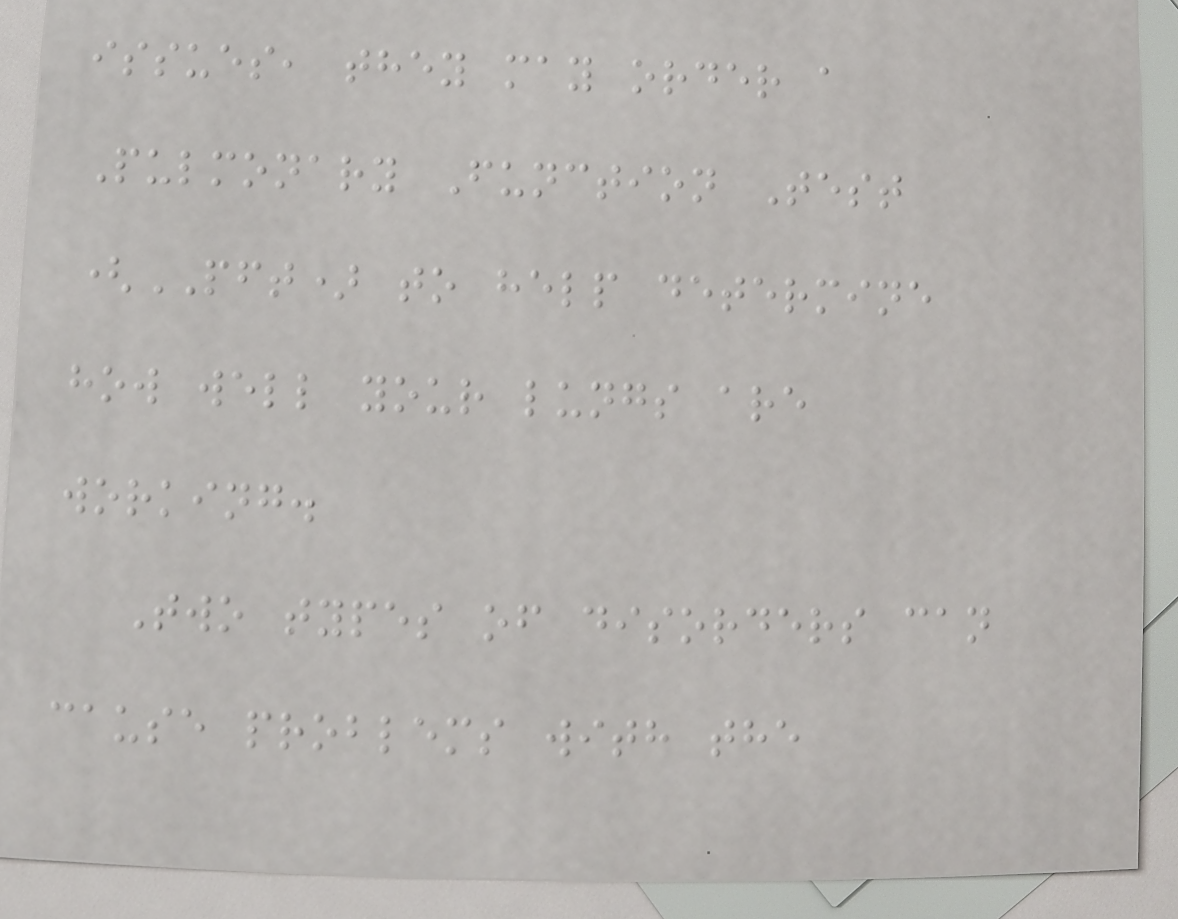issues, they may order a
Pulmonary Function Test
(PFT) to help determine
how well your lungs are
working.
Two types of disorders can
cause problems with the
